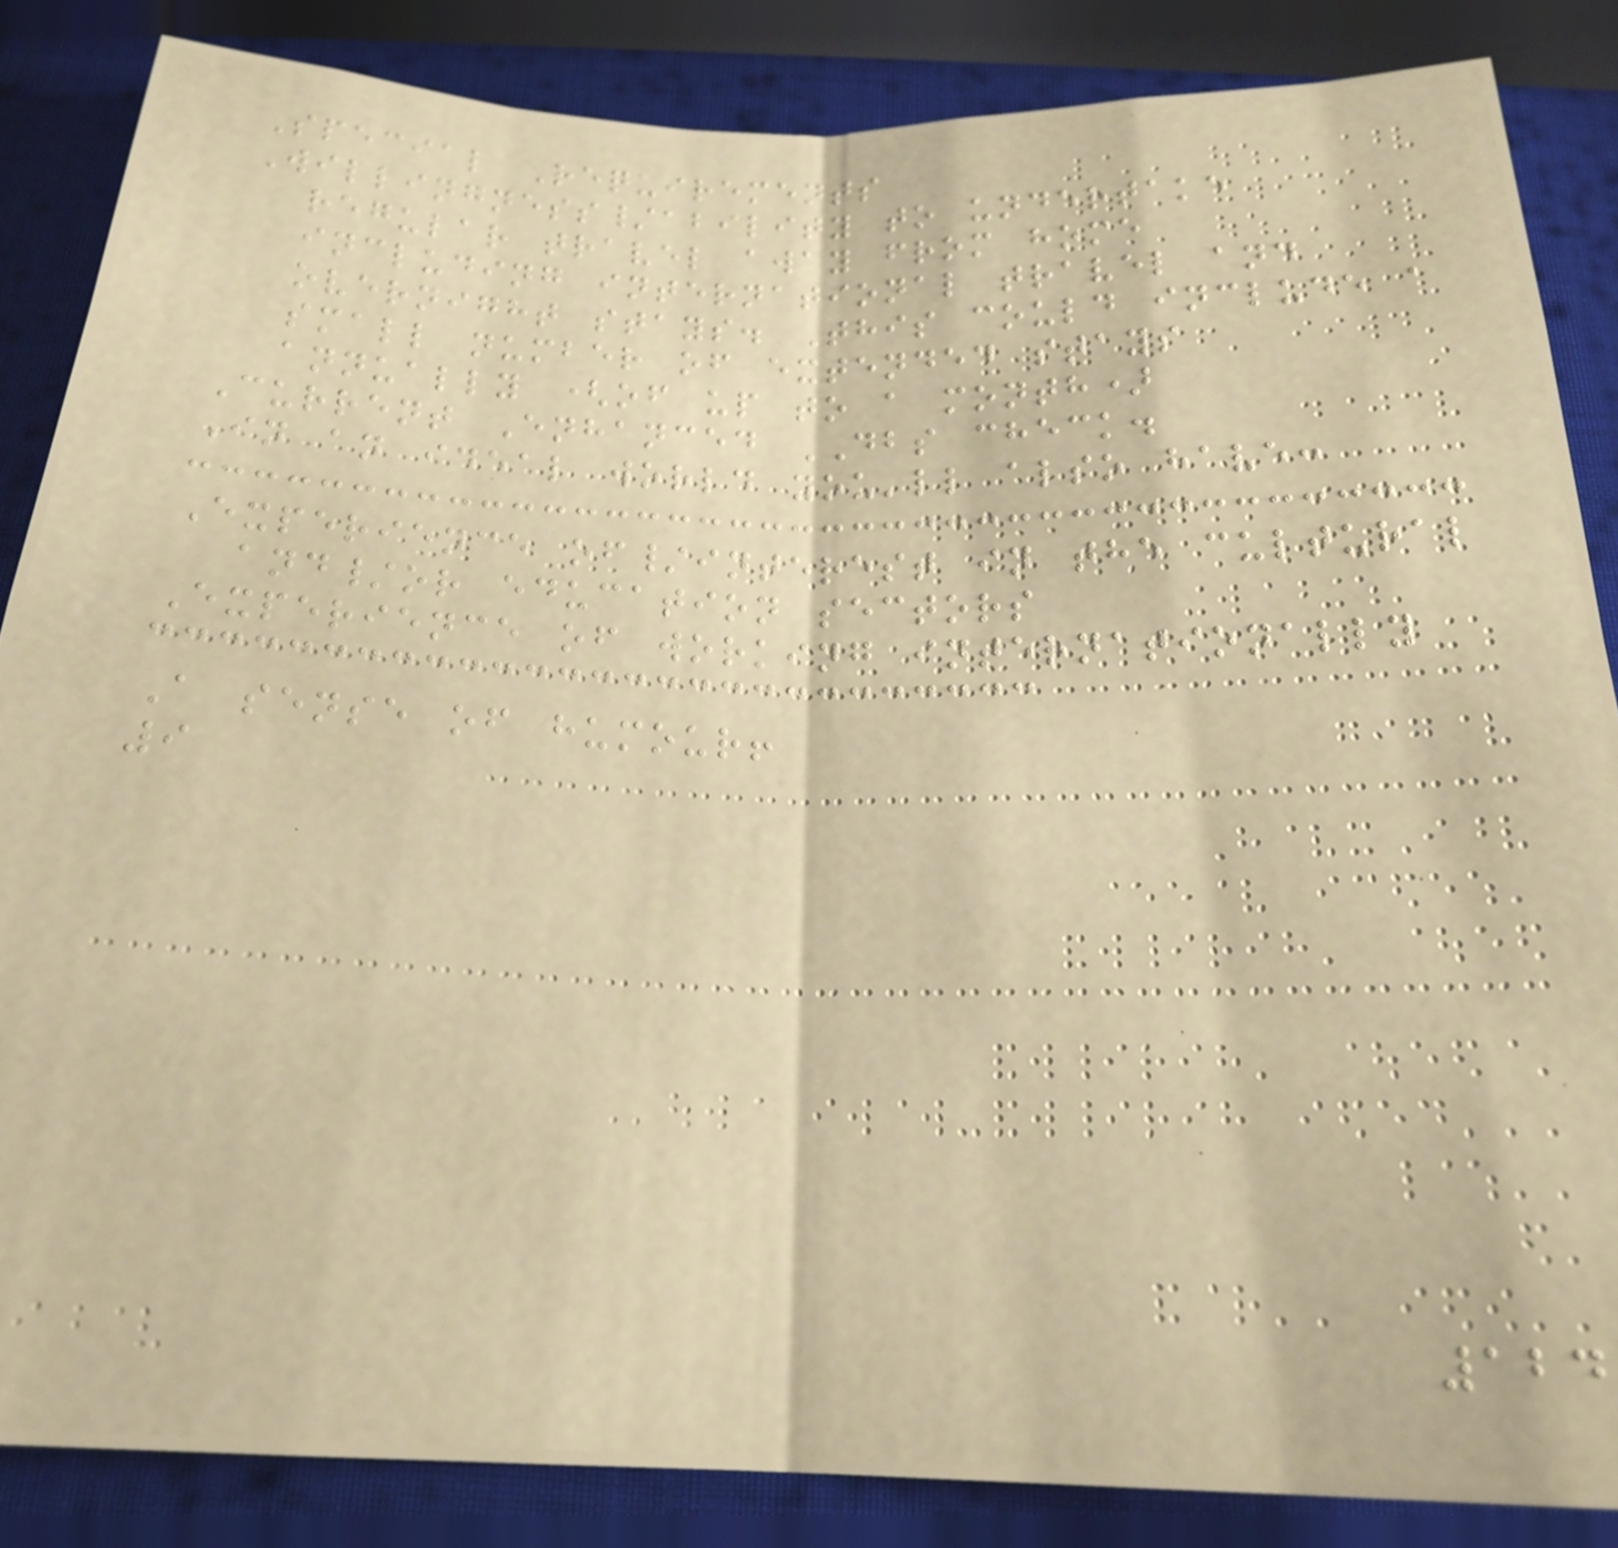Special Requirements
Willingness/ability to undertake
regular travel away from home
including international travel and
overnight stays. This could include a
small number of extended stays
annually (of up to a month)
Current Enhanced DBS check.
In an ideal world you'll also have:
Experience of/interest in the cultural
and/or education sectors
Experience of working internationally
A sense of humour!
9
124
